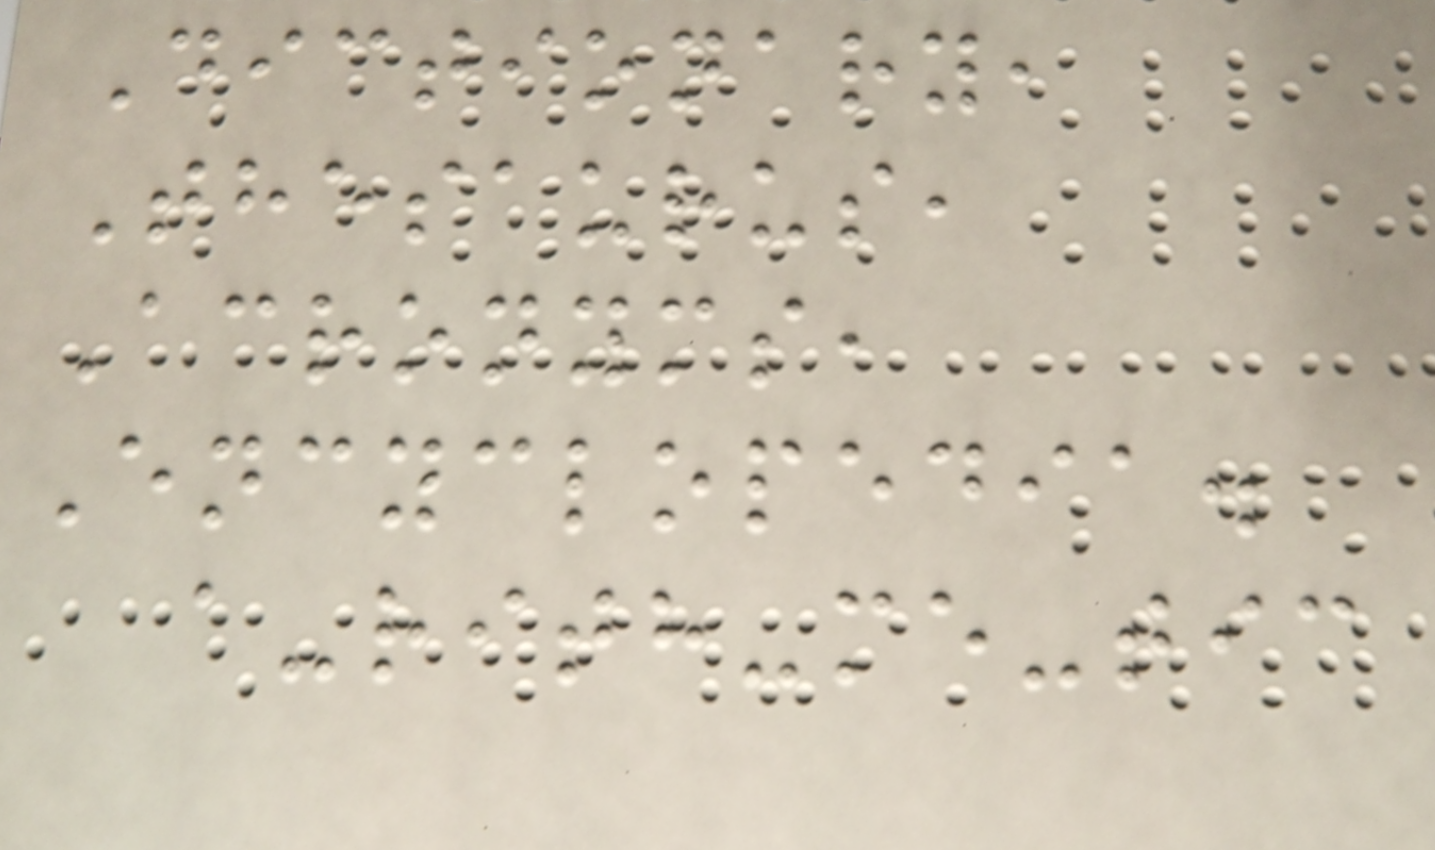Dictionary,
Thesaurus,
Acronyms,
Encyclopedia.
a-rith-me-tic
